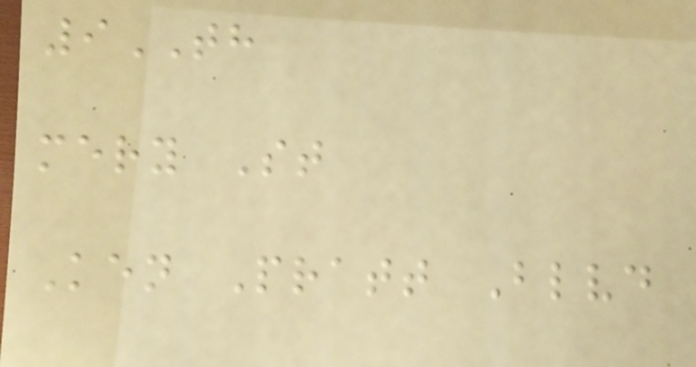9TH
mery St
Ken Pratt Blvd
